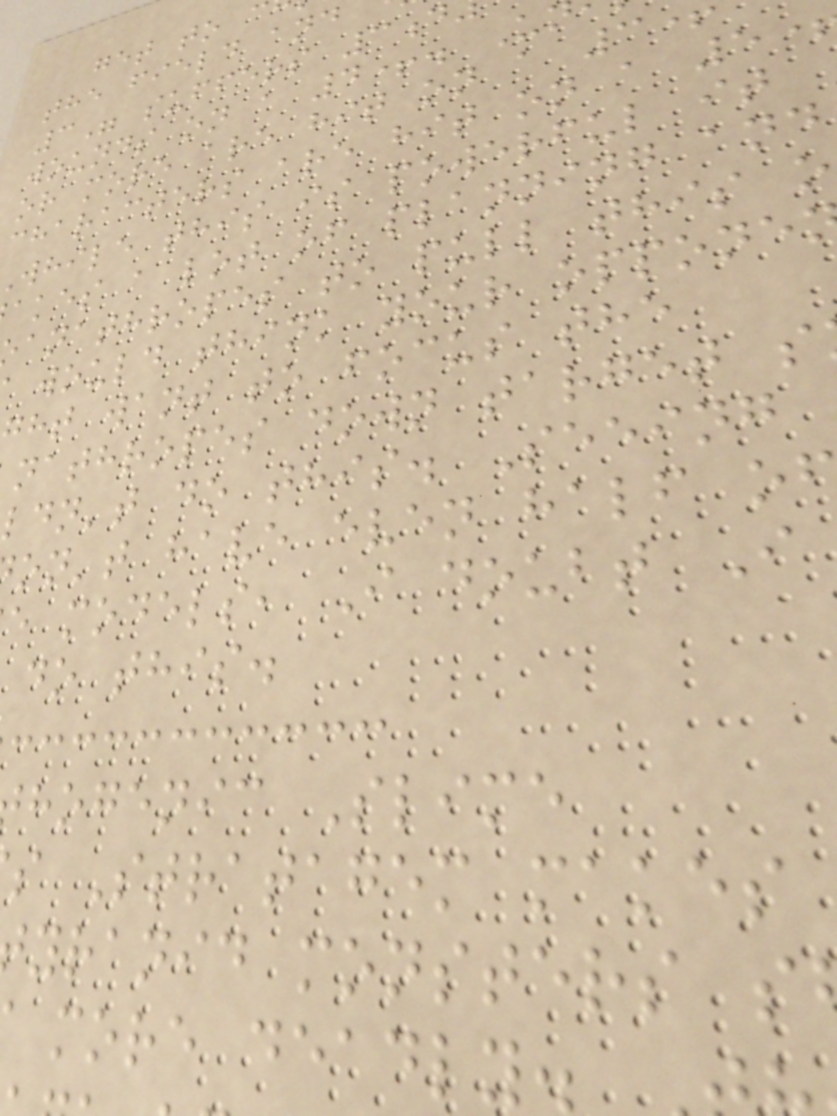the field and
3" suffers 3d
wounds on a 4+. U
or more are hit on a 3
characters are hit on a 5
while this is powerful it
akes a lot of planning and
anathropes to pull this o
would think your oppone
ht want to focus the
nathropes down target s
ldn't do this. Seeing
on't have even half o
e models, I doubt I
do this.
hogenic Slime
s Stratagem makes
yranid monsters s
more deadly.
